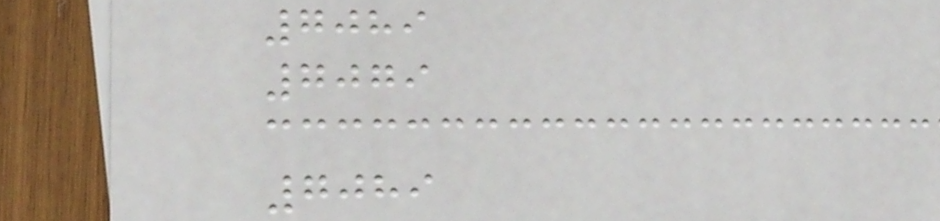7089
7079
7089
